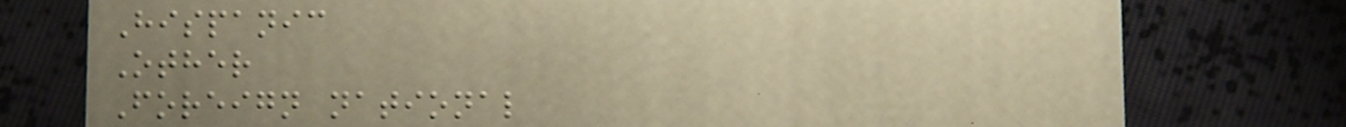Hispanic
Other
Foreign national
